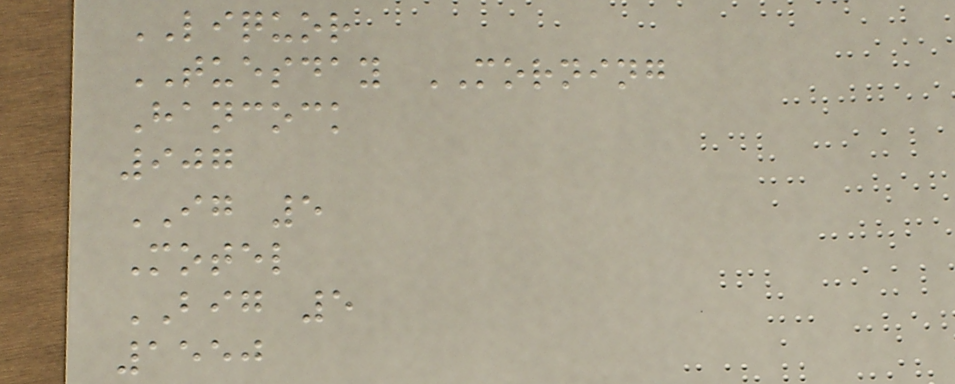LIQUOR
TUESDAY MORNING
Hancock
907
IG 5
Motel
BIG 5
1550
